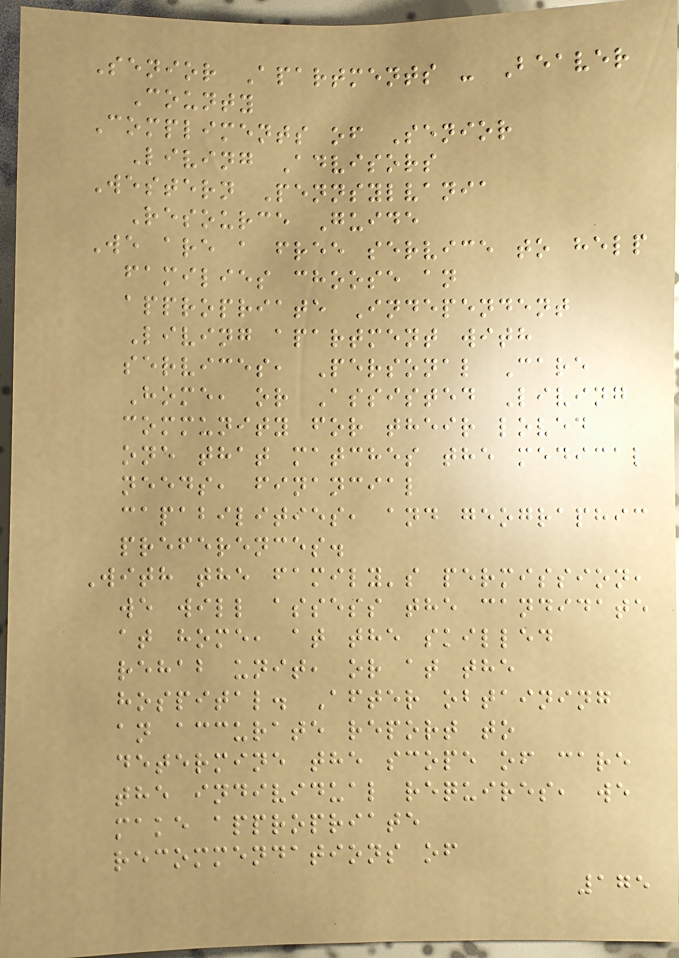Senior Apartments - Beaver
County
Compliments of Senior
Living Advisors
Western Pennsylvania
Resource Guide
We are a free service to help
families choose an
appropriate Independent
Living apartment with
services, Personal Care
Home, or Assisted Living
community for their loved
one that matches the medical
needs, financial
capabilities, and geographic
preferences.
With the family's permission,
we will assess the candidate
at home, at the skilled
rehab unit, or at the
hospital. After obtaining
an accurate report to
determine the scope of care
the individual requires, we
make appropriate
recommendations of
175
